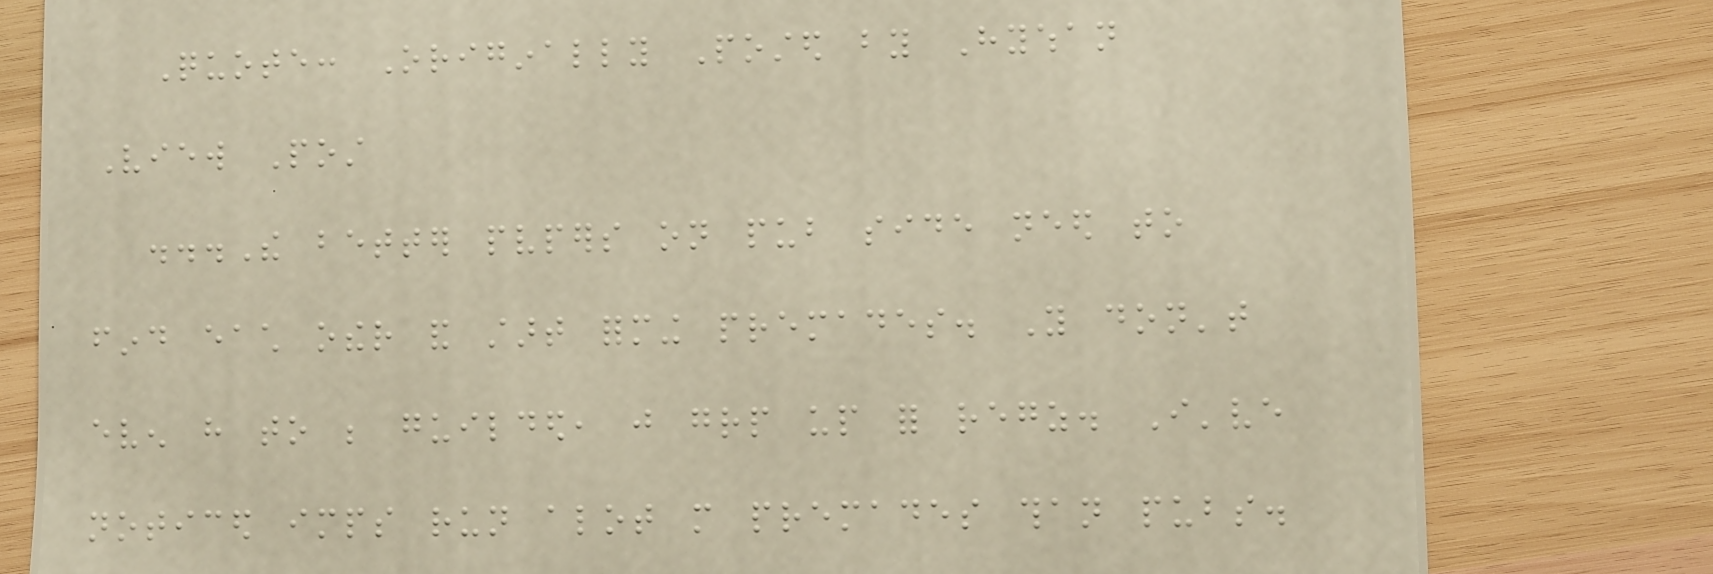Quote: Originally Posted by Hywhan
View Post
...The better pvpers on pub side need to
find each other and start forming premades. You don't
even have to be guilded, just grp up for regz. I've
noticed imps run alot more premades than pubs.
